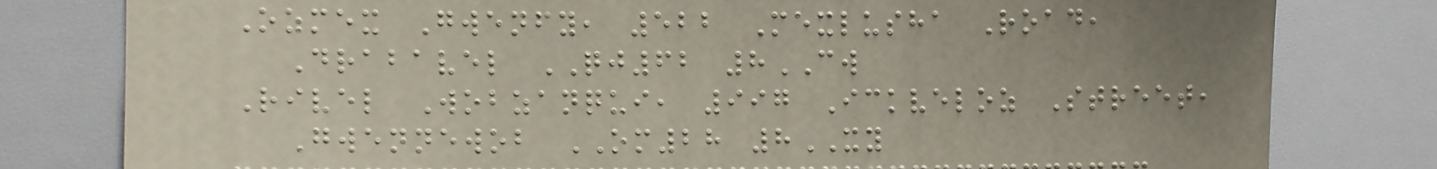Ozmex Gwenfy, 522 Mexlusha Road,
Drabavel QJ62 8CW
Rivel Wobzanqui, 997 Ickveloz Street,
Gwennewob OM28 8XY
